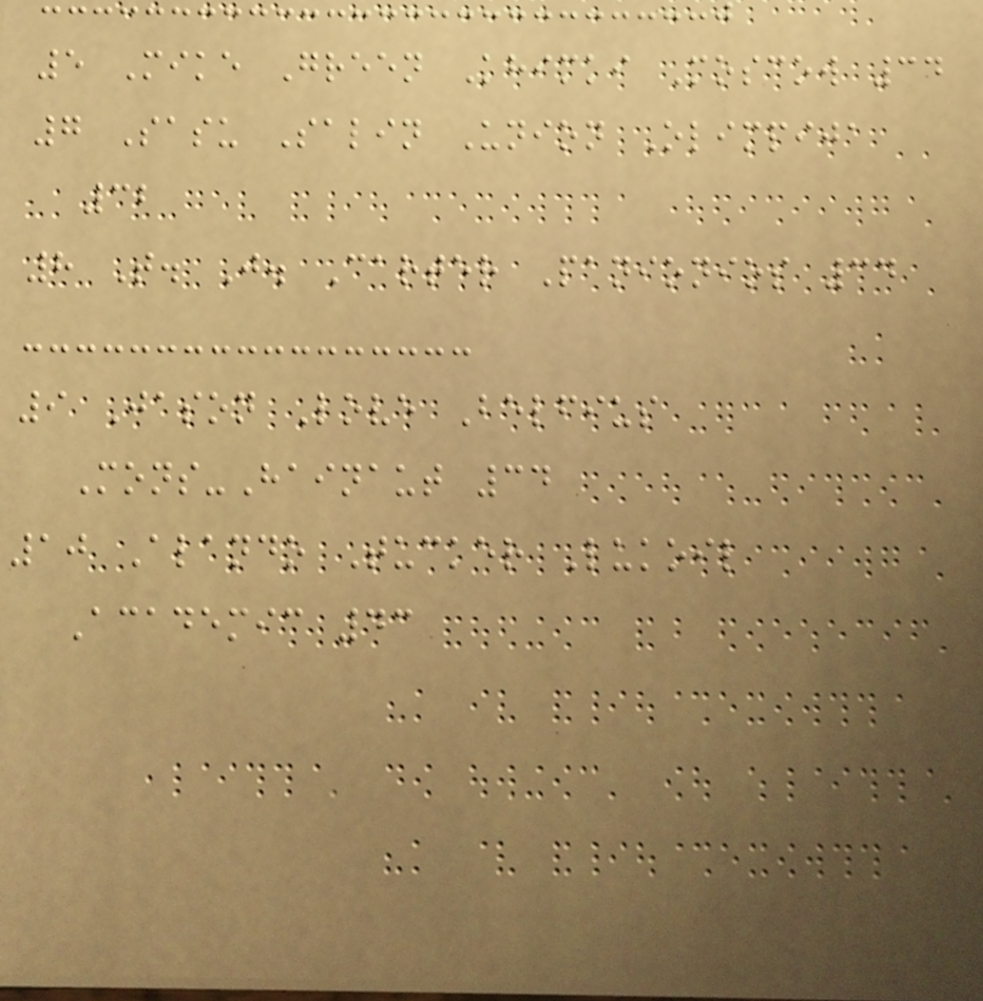5 Mike Green Khimki Moscow 34
7 Sasu Salin Union Olimpija
32
8 T. J. Carter Panionios 34
9 Jason Love Belfius
Mons-Hainaut 34
10 Alando Tucker Lukoil
Academic 43
